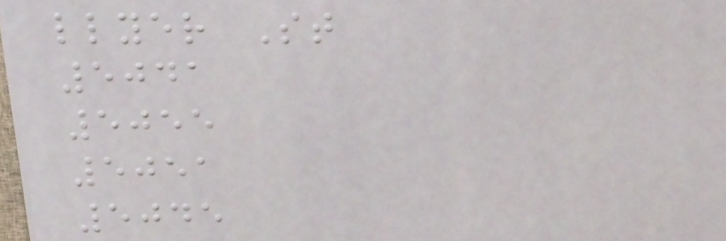llyer St
5041
5055
5051
5045
